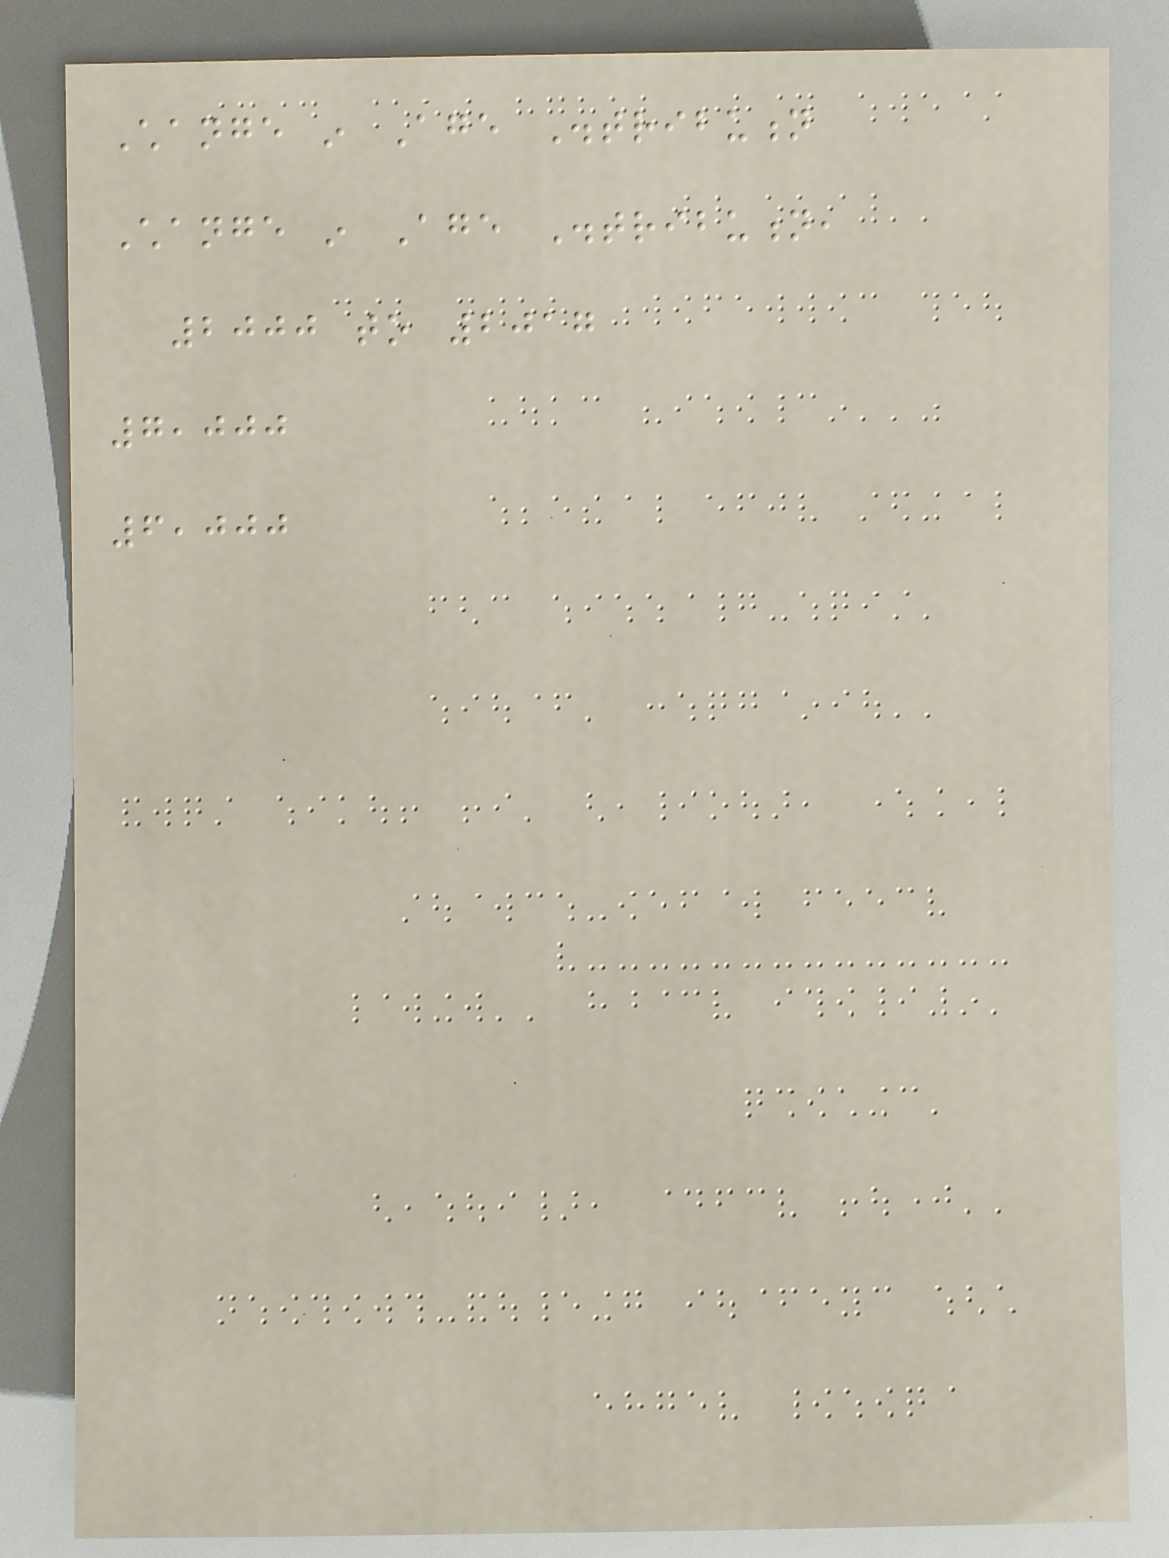Change in Age Distribution
Change in Age Distribution,
2000 to 2017
7,000
6,000
